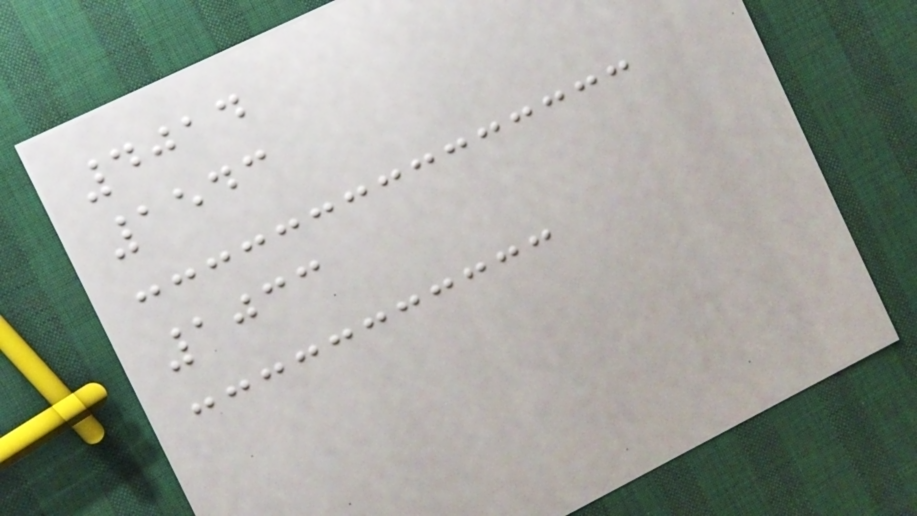4014
1543
1033
